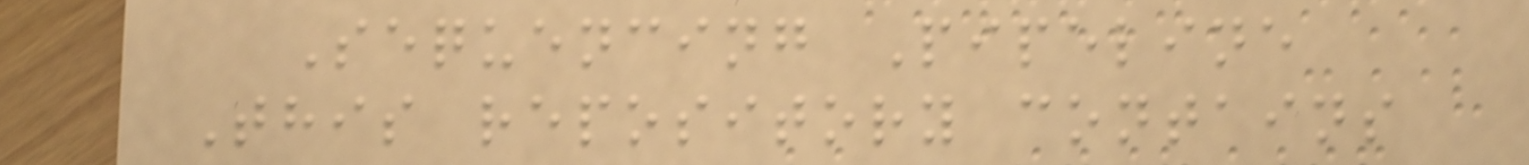Sequencing Pipeline
This repository contains
